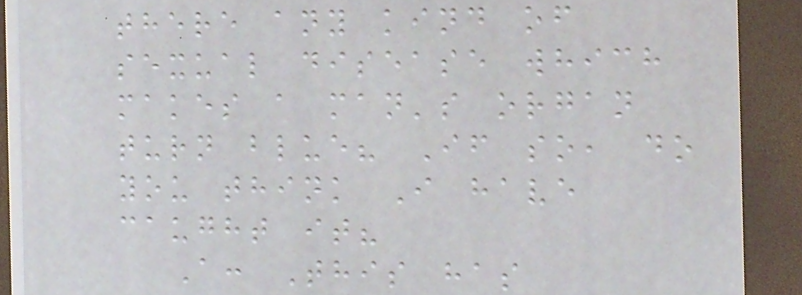there any kind of
sexual disease which
makes a man's organ
turn blue? If so, do
you think I have
caught it?
A: This has
